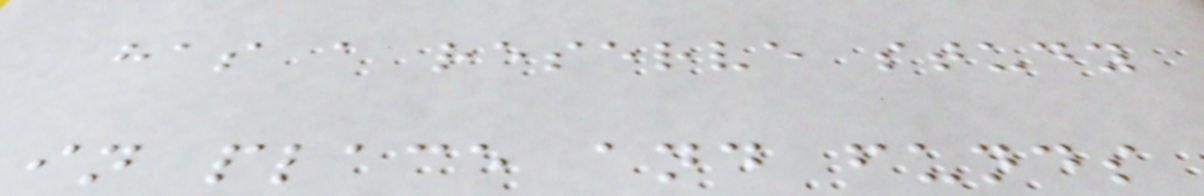has a reserve study
in place and funds
